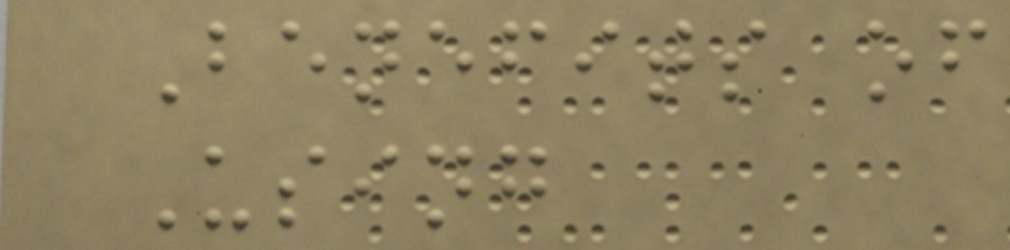Benefits of
Using
